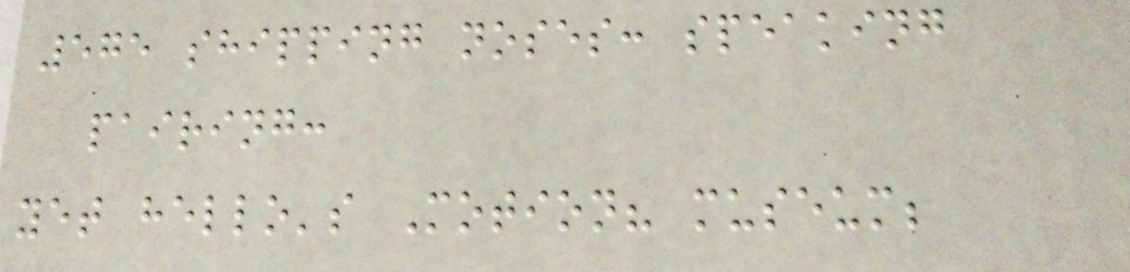575 shipping noses: speaking
pairing:
yet hello's Motion? museum;
